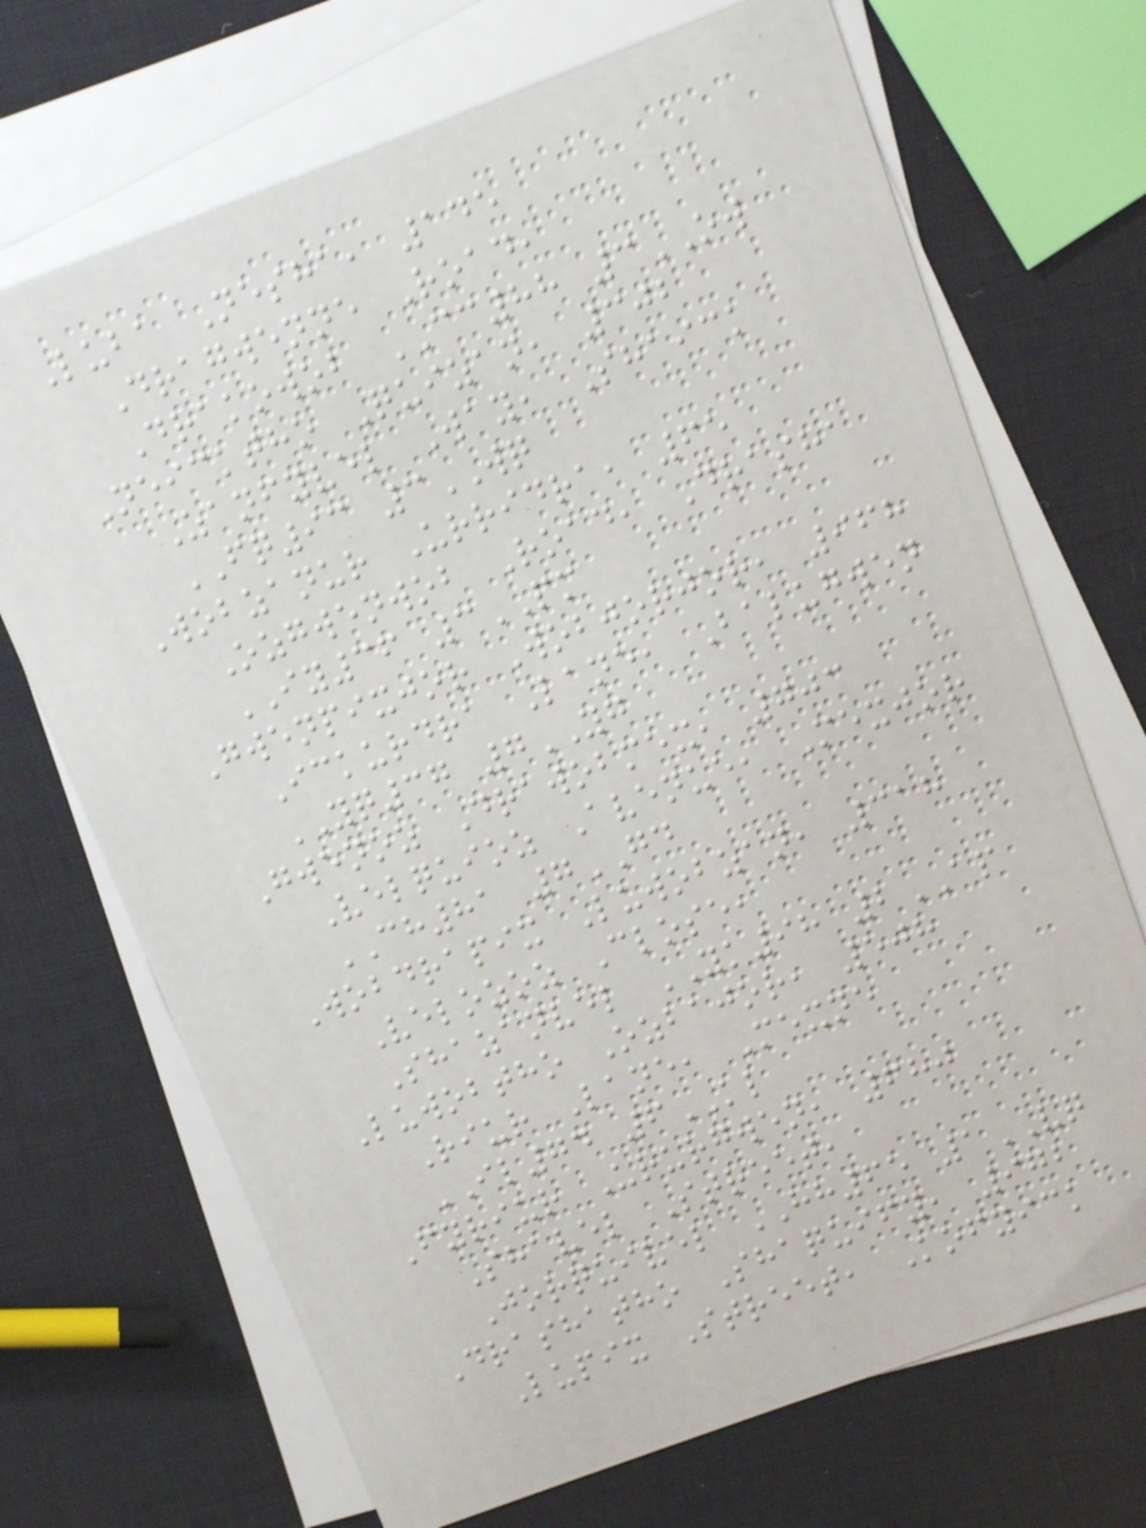Luba Nesha, 145
Dragwenne Road,
Drakowob CC88 3OW
Neicktho Quizan, 302
Zanfyvel Way, Shaick
FQ93 3WQ
Wobzanur Urridra, 65
Ozgwenwob Road, Drasha
IY36 3PM
Gwenpixjor Wobjorjor, 968
Ickurdra Lane, Balugwen
YQ37 7YG
Gwenoz Drawobmex, 703
Velquioz Avenue, Mexjor
CH81 7GD
Wobdrapix Luwobzan, 318
Velozoz Close,
Shazanvel YK98 2AP
Luwobtho Ozbajor, 508
Riur Lane, Mexne
IL74 6KL
Fyriur Ururgwen, 680
Shavel Street,
Jorquivel HH65 1VQ
Drashatho Shaquify, 972
Lupix Street, Kofyick
